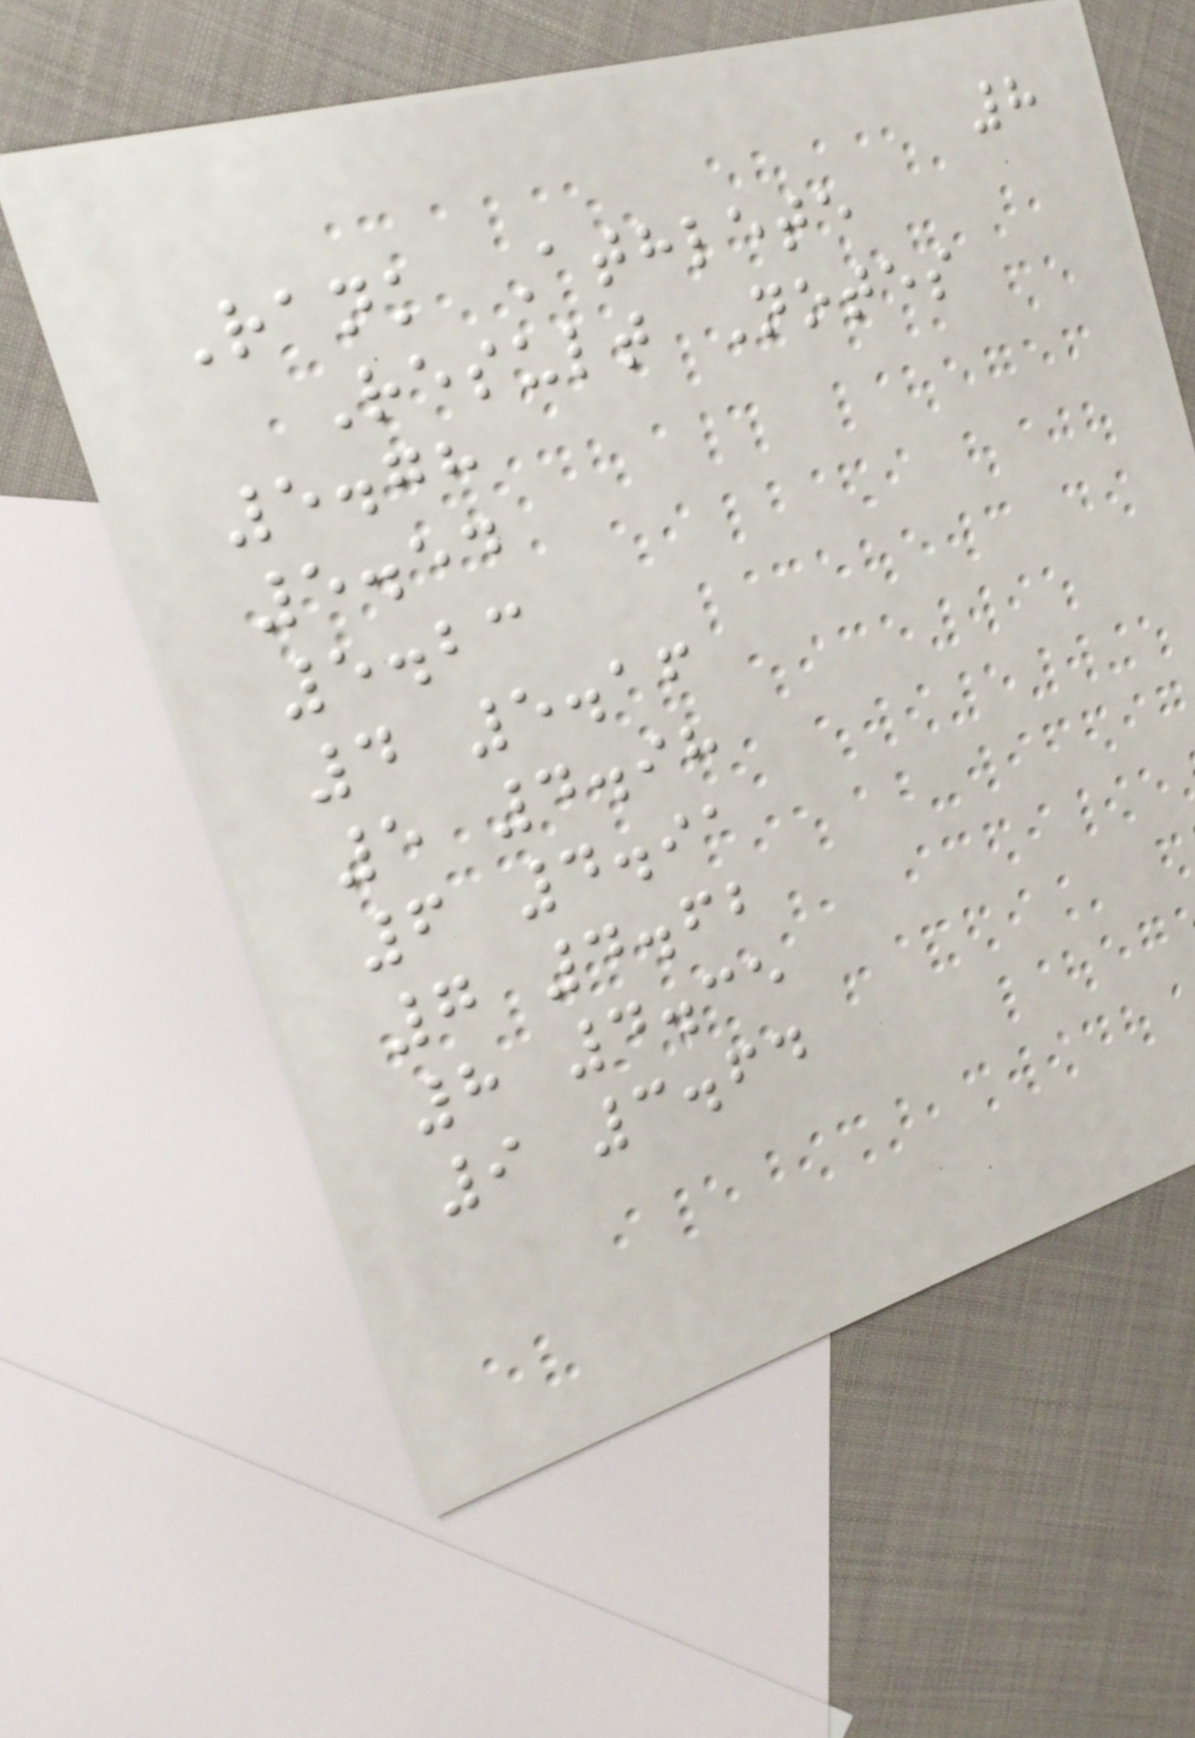8
Rank Athlete
Result Notes
5.78
5.54
5.23
4 5.16
5 4.98
6 4.91
7 4.62
8 4.35
9 3.64
